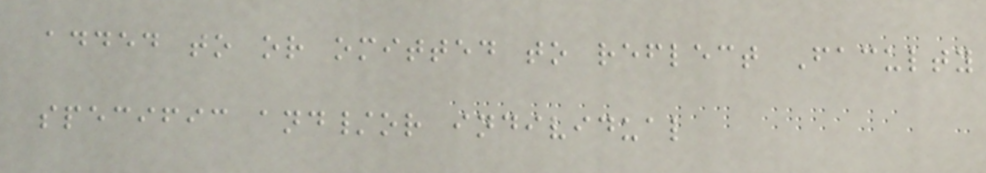added to or omitted to reflect Faculty
specific and/or individual
